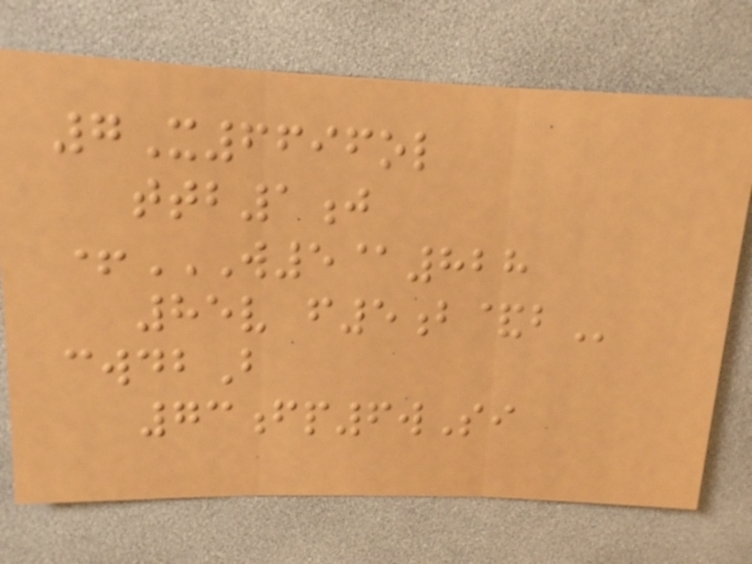7X6696ol
ttb1j
+W5@828
85V F5B&B
cwdbB
73fp6wSi
